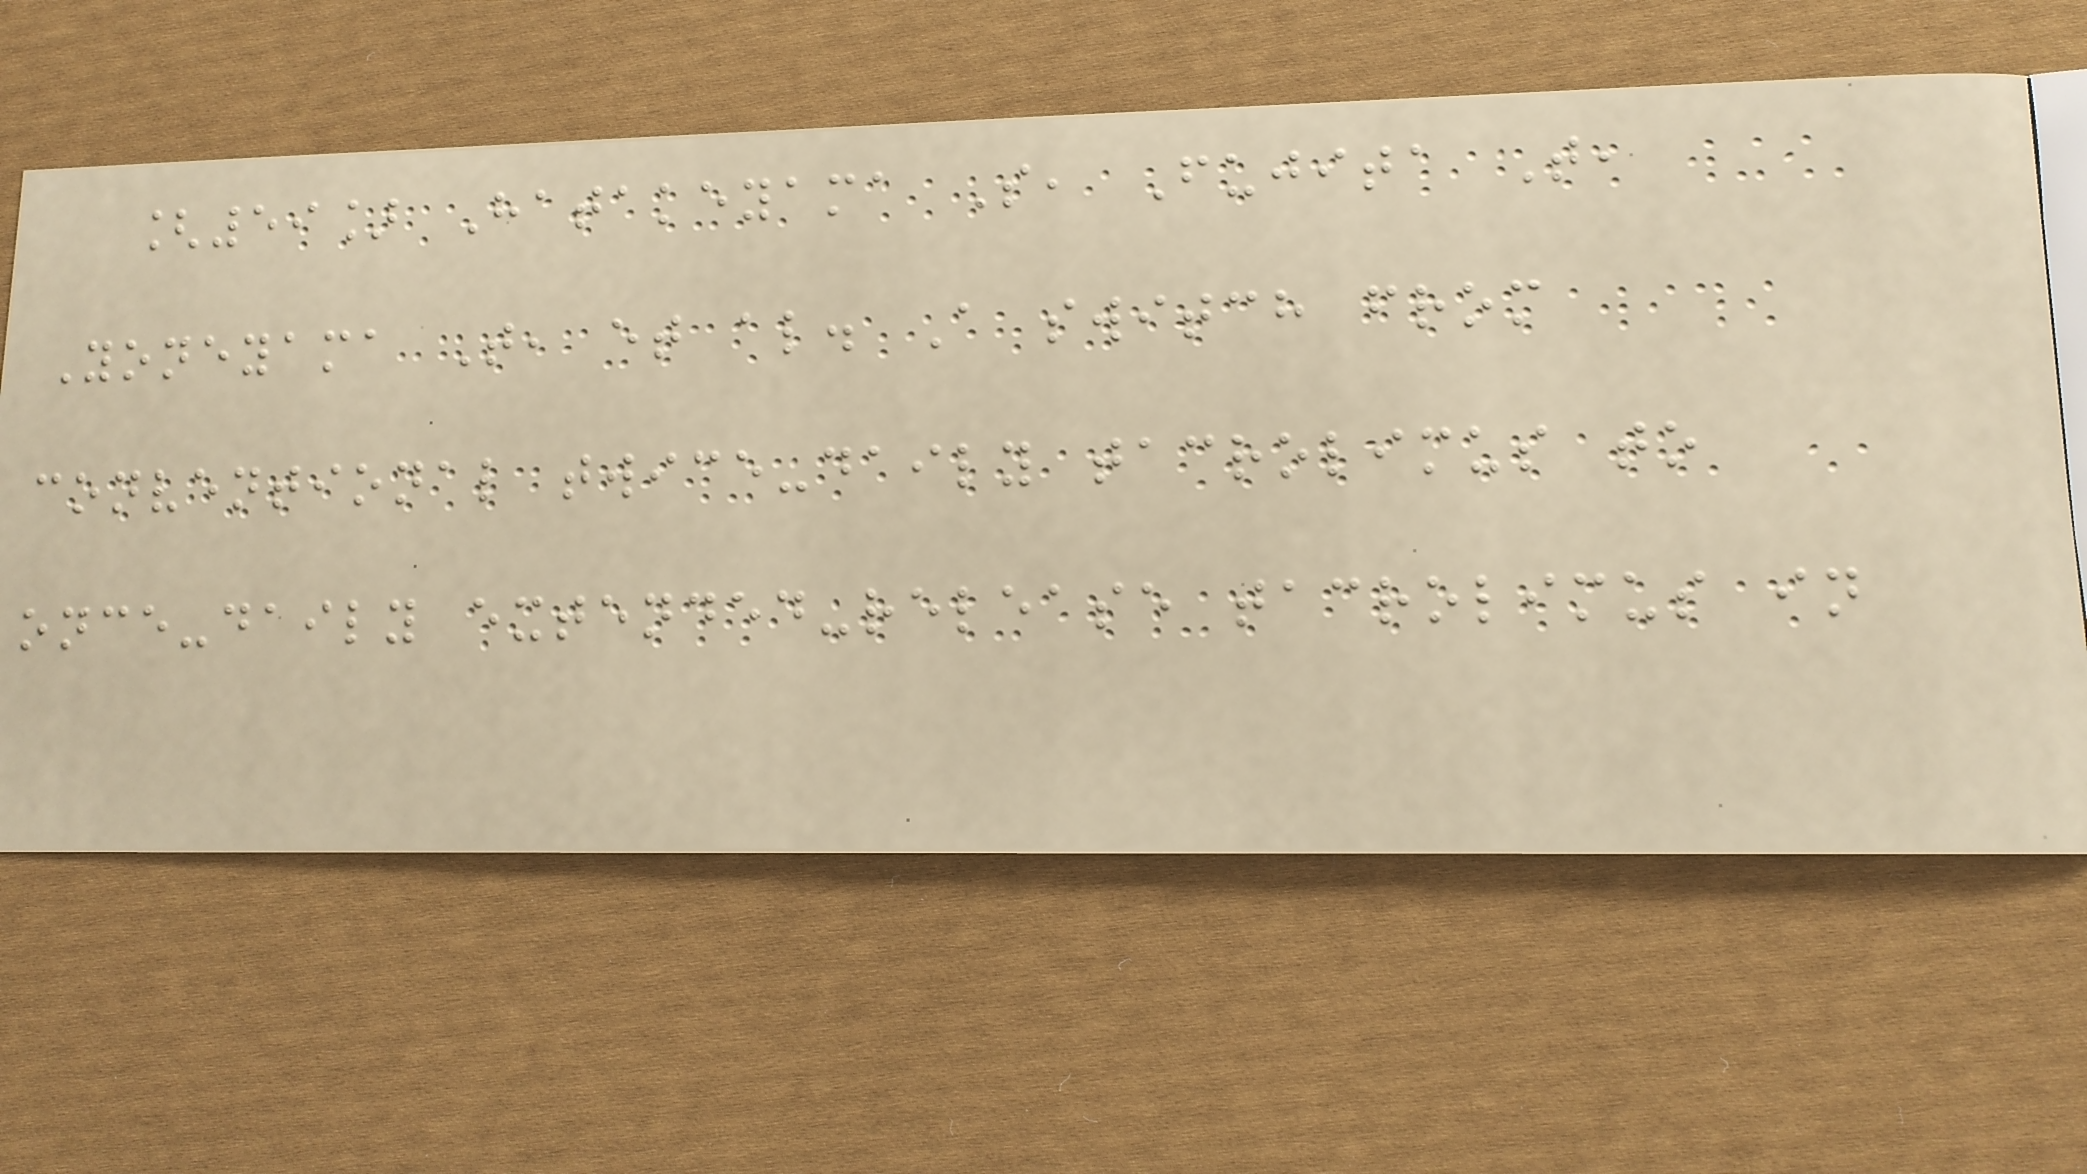[59] Hatakeyama S, Fujita T,
Yoneyama T, et al. A switch from
conventional twice-daily tacrolimus to
once-daily extended-release tacrolimus in
